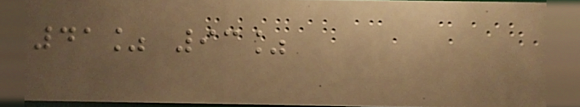41% 93%
